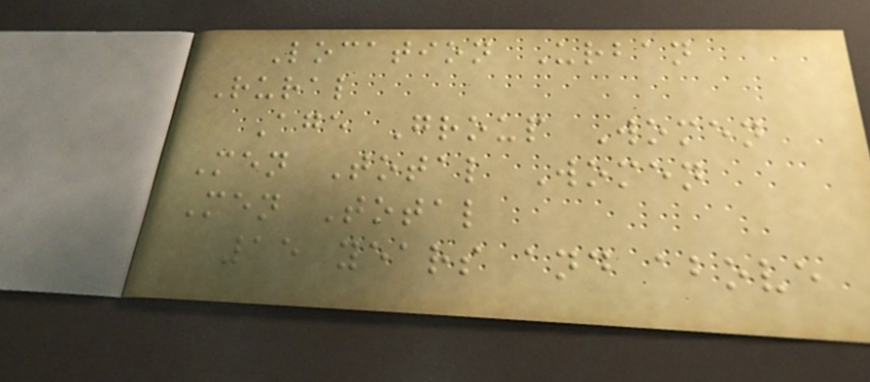Location Urban
Rural
Age Group Women
Men Total Women
Men Total
15 years and above
